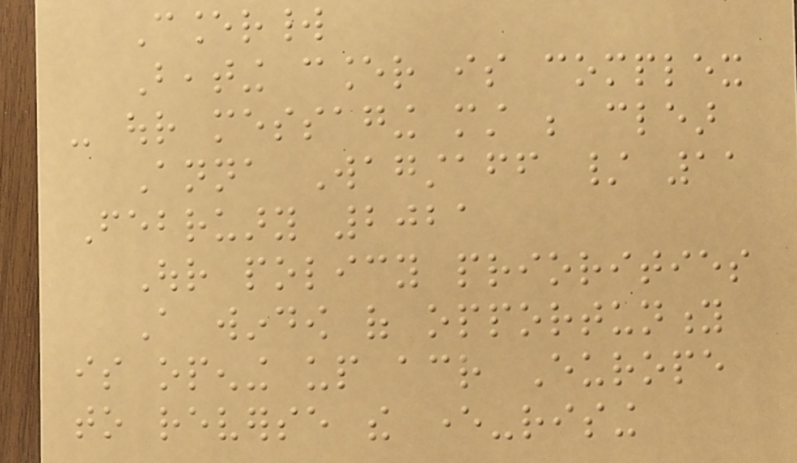Cancerworld
Beating cancer is complex
- our messaging must be clear
Anna Wagstaff / 11
February 2021
Our policy priorities
A window of opportunity
is opening up across Europe
to reverse the ever-rising
